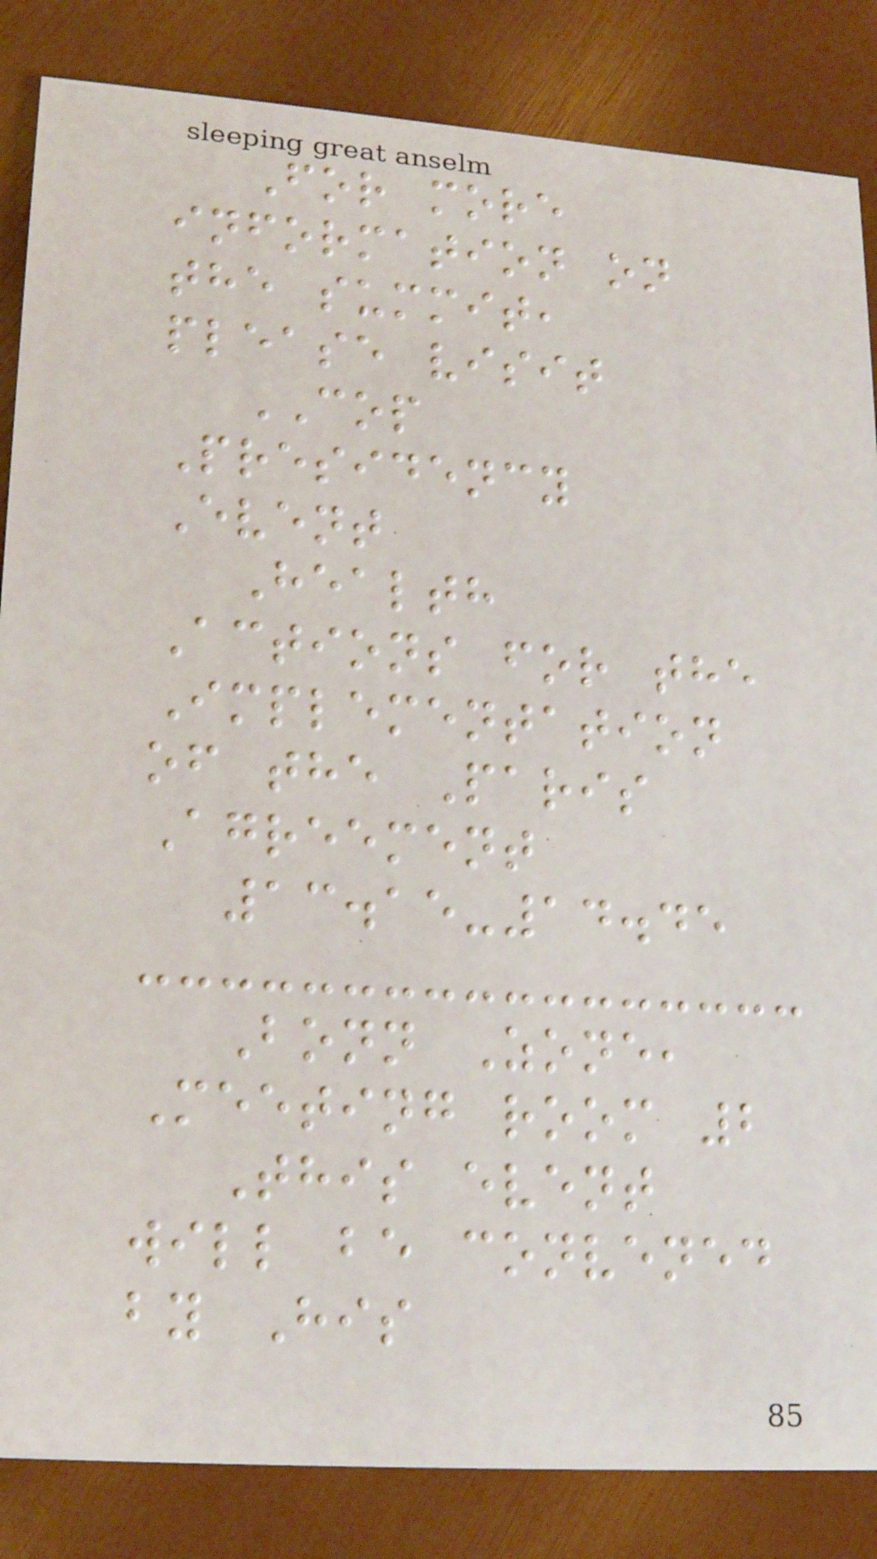For more
information on
the summit,
please visit
COP
Presidency
Event
Health
Actions for the
Implementation
of the Paris
Agreement
13.15-14.45
Bonn Zone,
Meeting room 2
This event
will be convened
by His
